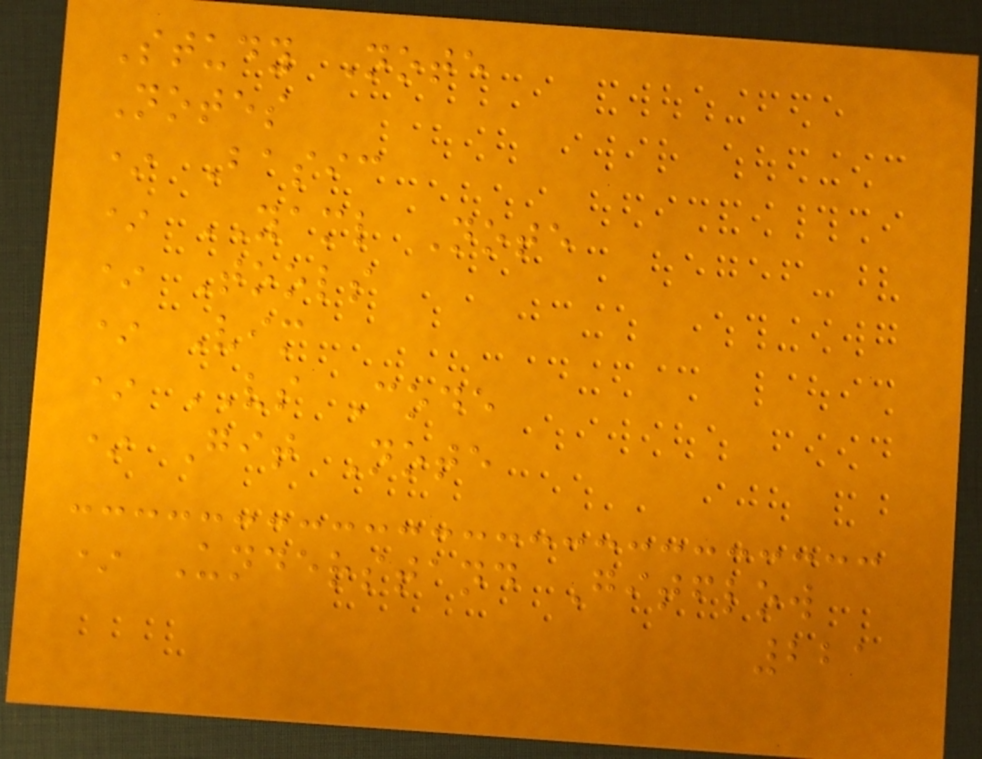Study Note
Notes
* Basic
* YAML Note
* Tools
* Vim
* VS Code
* Git Note
* Understand Gitflow
221
